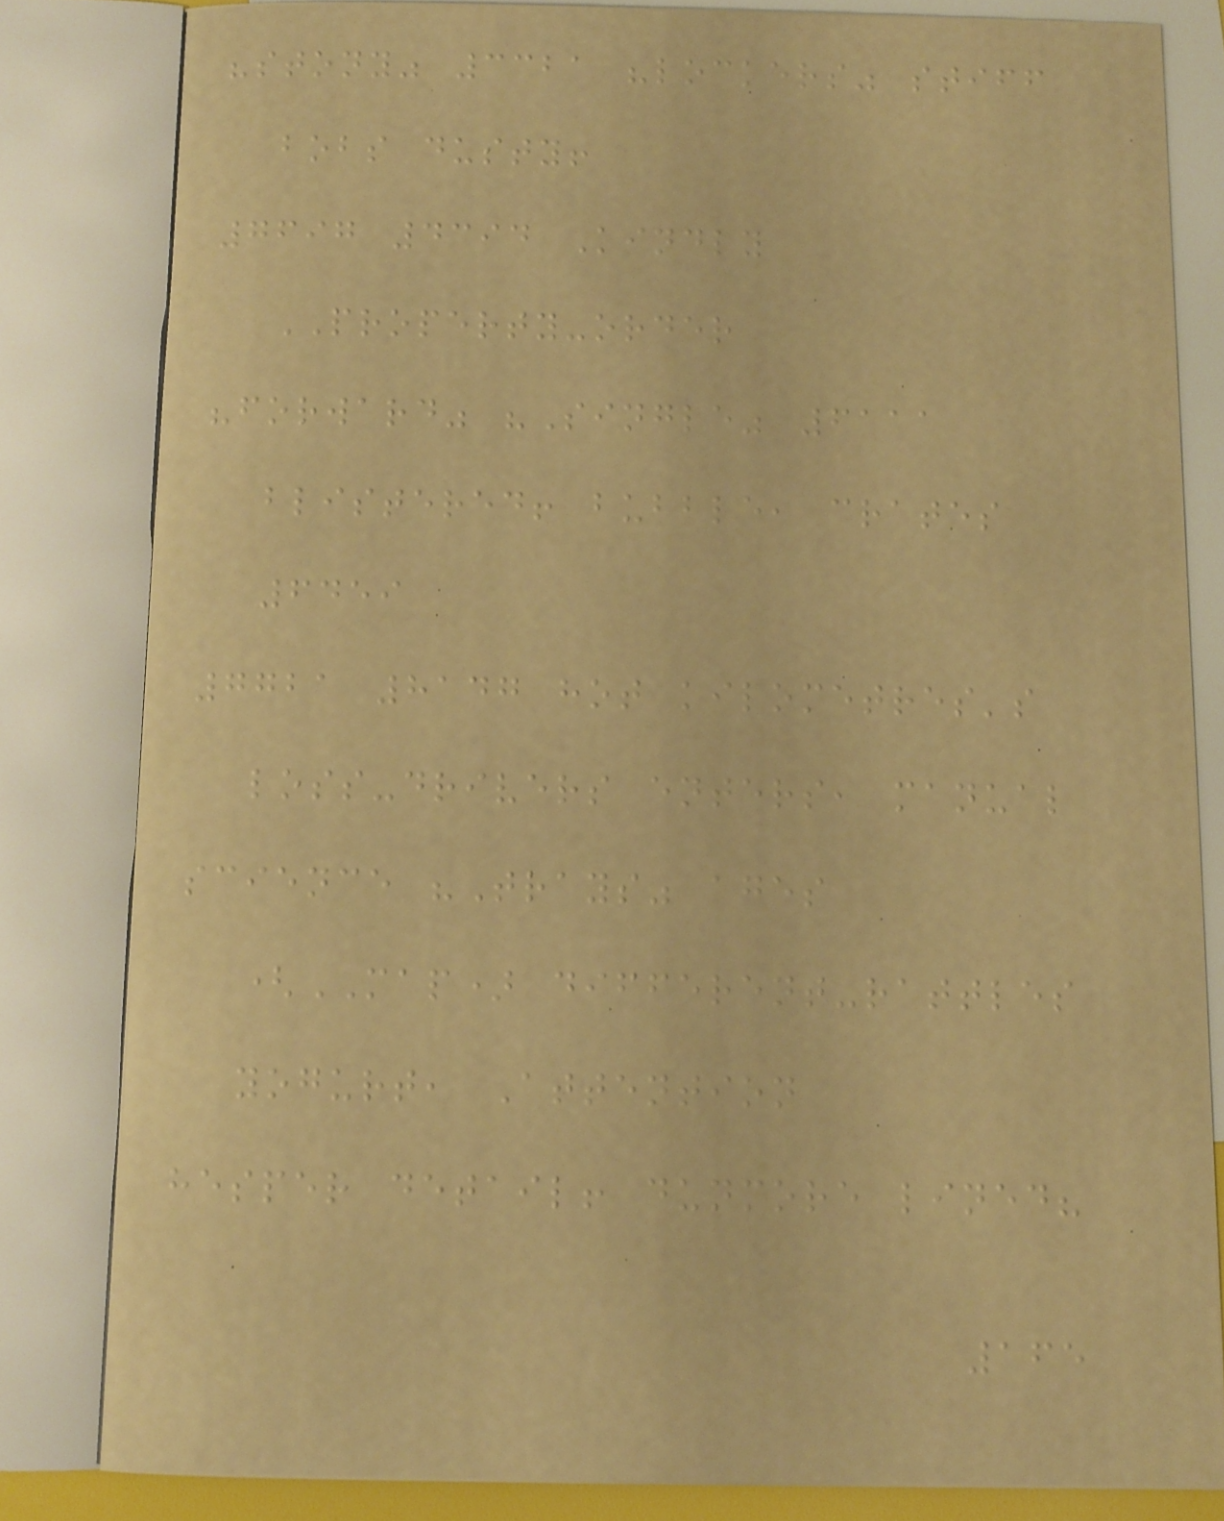"stony" 3321 "lockers" stiff
bobs dusty!
7697 4394 Kindly
PROPERTY-order
"forward" "Single" 6111
blistered! bubble, crates
6459
7721 8147 hot kilometres's
loss-drivers enters, manual
science "Trays" ages
(MAP) different-rattles
yogurt, Attention
hesper detail! dunmore lined?
165
